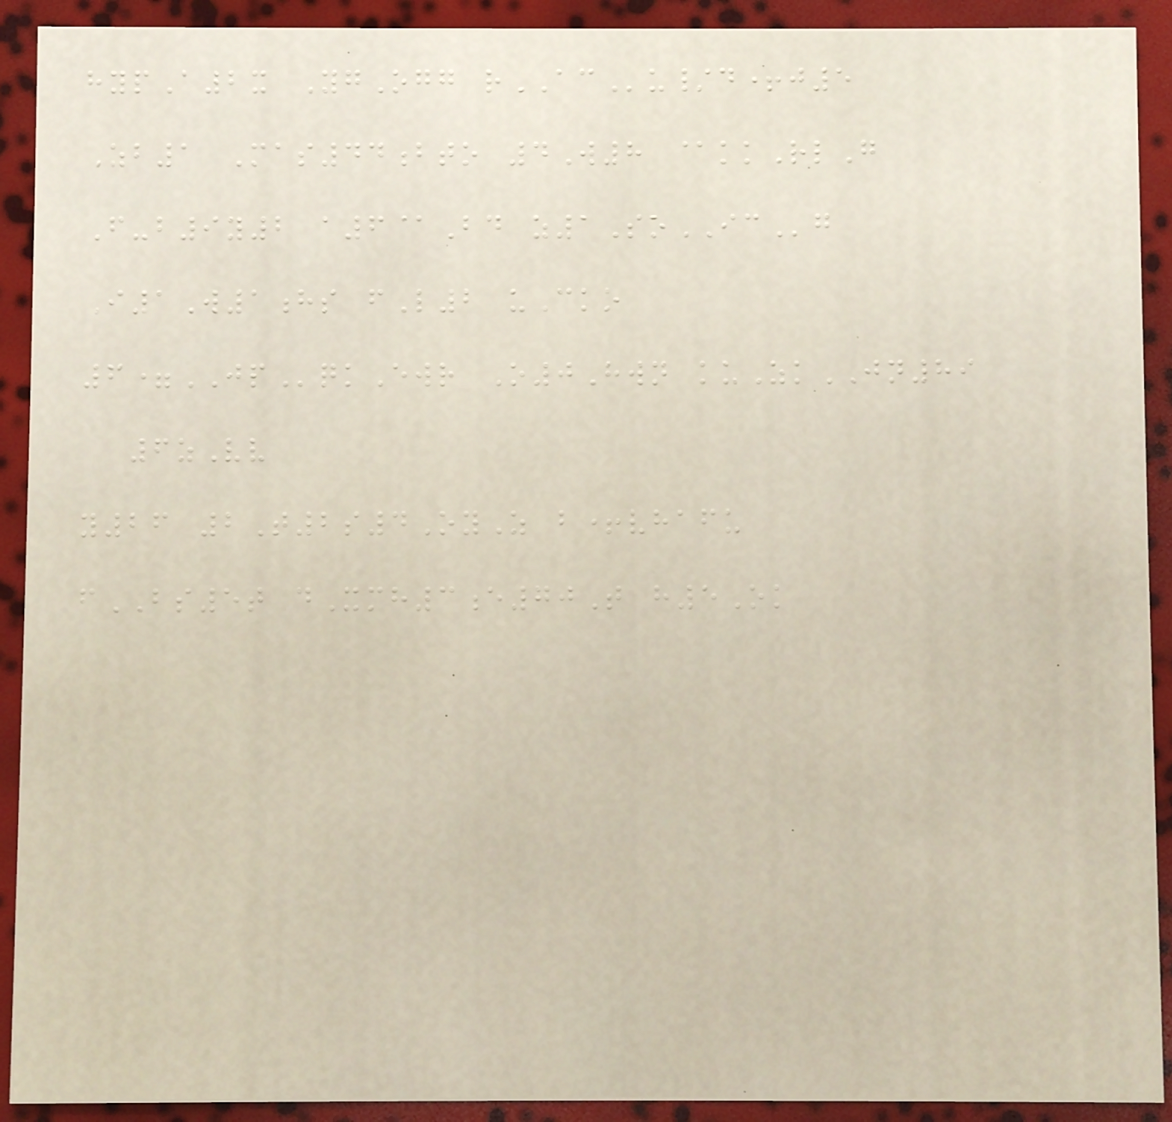hypA2x YgOgg rACu/d+j5
Zb1 Mas44bto 4W8 @kkRlG
F-b9y2 a6@Bd z1SoICg
I1W1hs fL2 uCko
6=JPqkEwr O0Hwn kuZkJN89
6zVv
y26 2T2s4OyZ b+vhafu
fBS5t dXmh3e70T h5Ok
